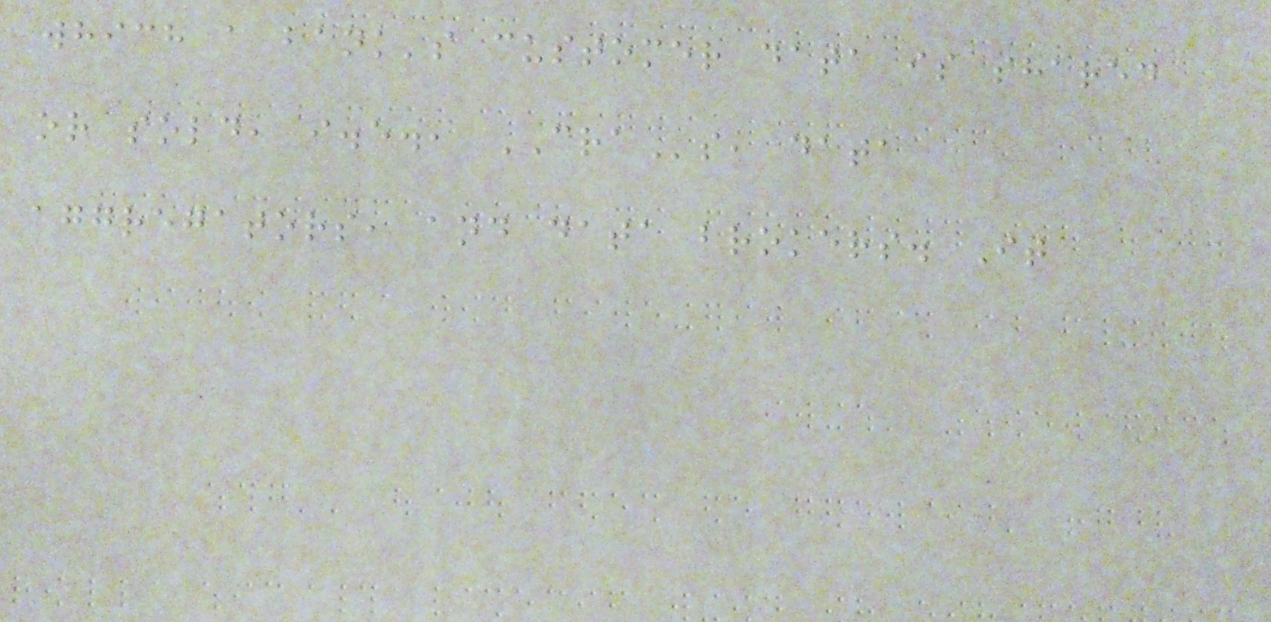which a bank's customer data is shared
or sold, i.e., CRAs, data
aggregators, and data brokers. It
